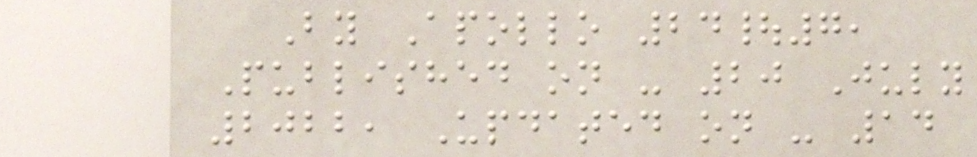By Apollo 24|7,
Published on - 20 July
2022, Updated on - 14
